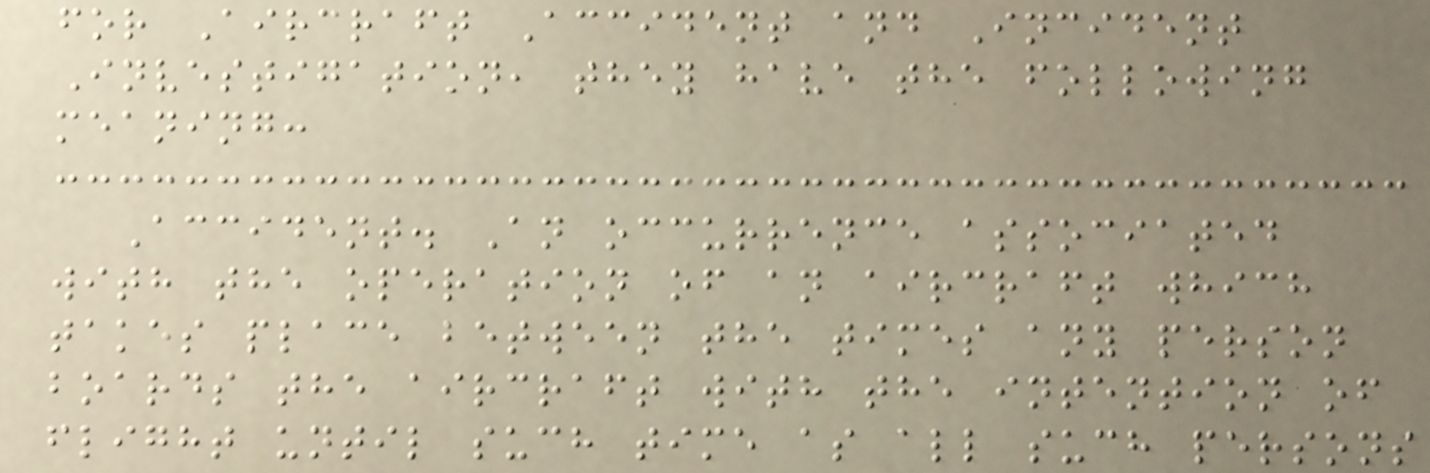for Aircraft Accident and Incident
Investigation, they have the following
meaning:
Accident. An occurrence associated
with the operation of an aircraft which
takes place between the times any person
boards the aircraft with the intention of
flight until such time as all such persons
